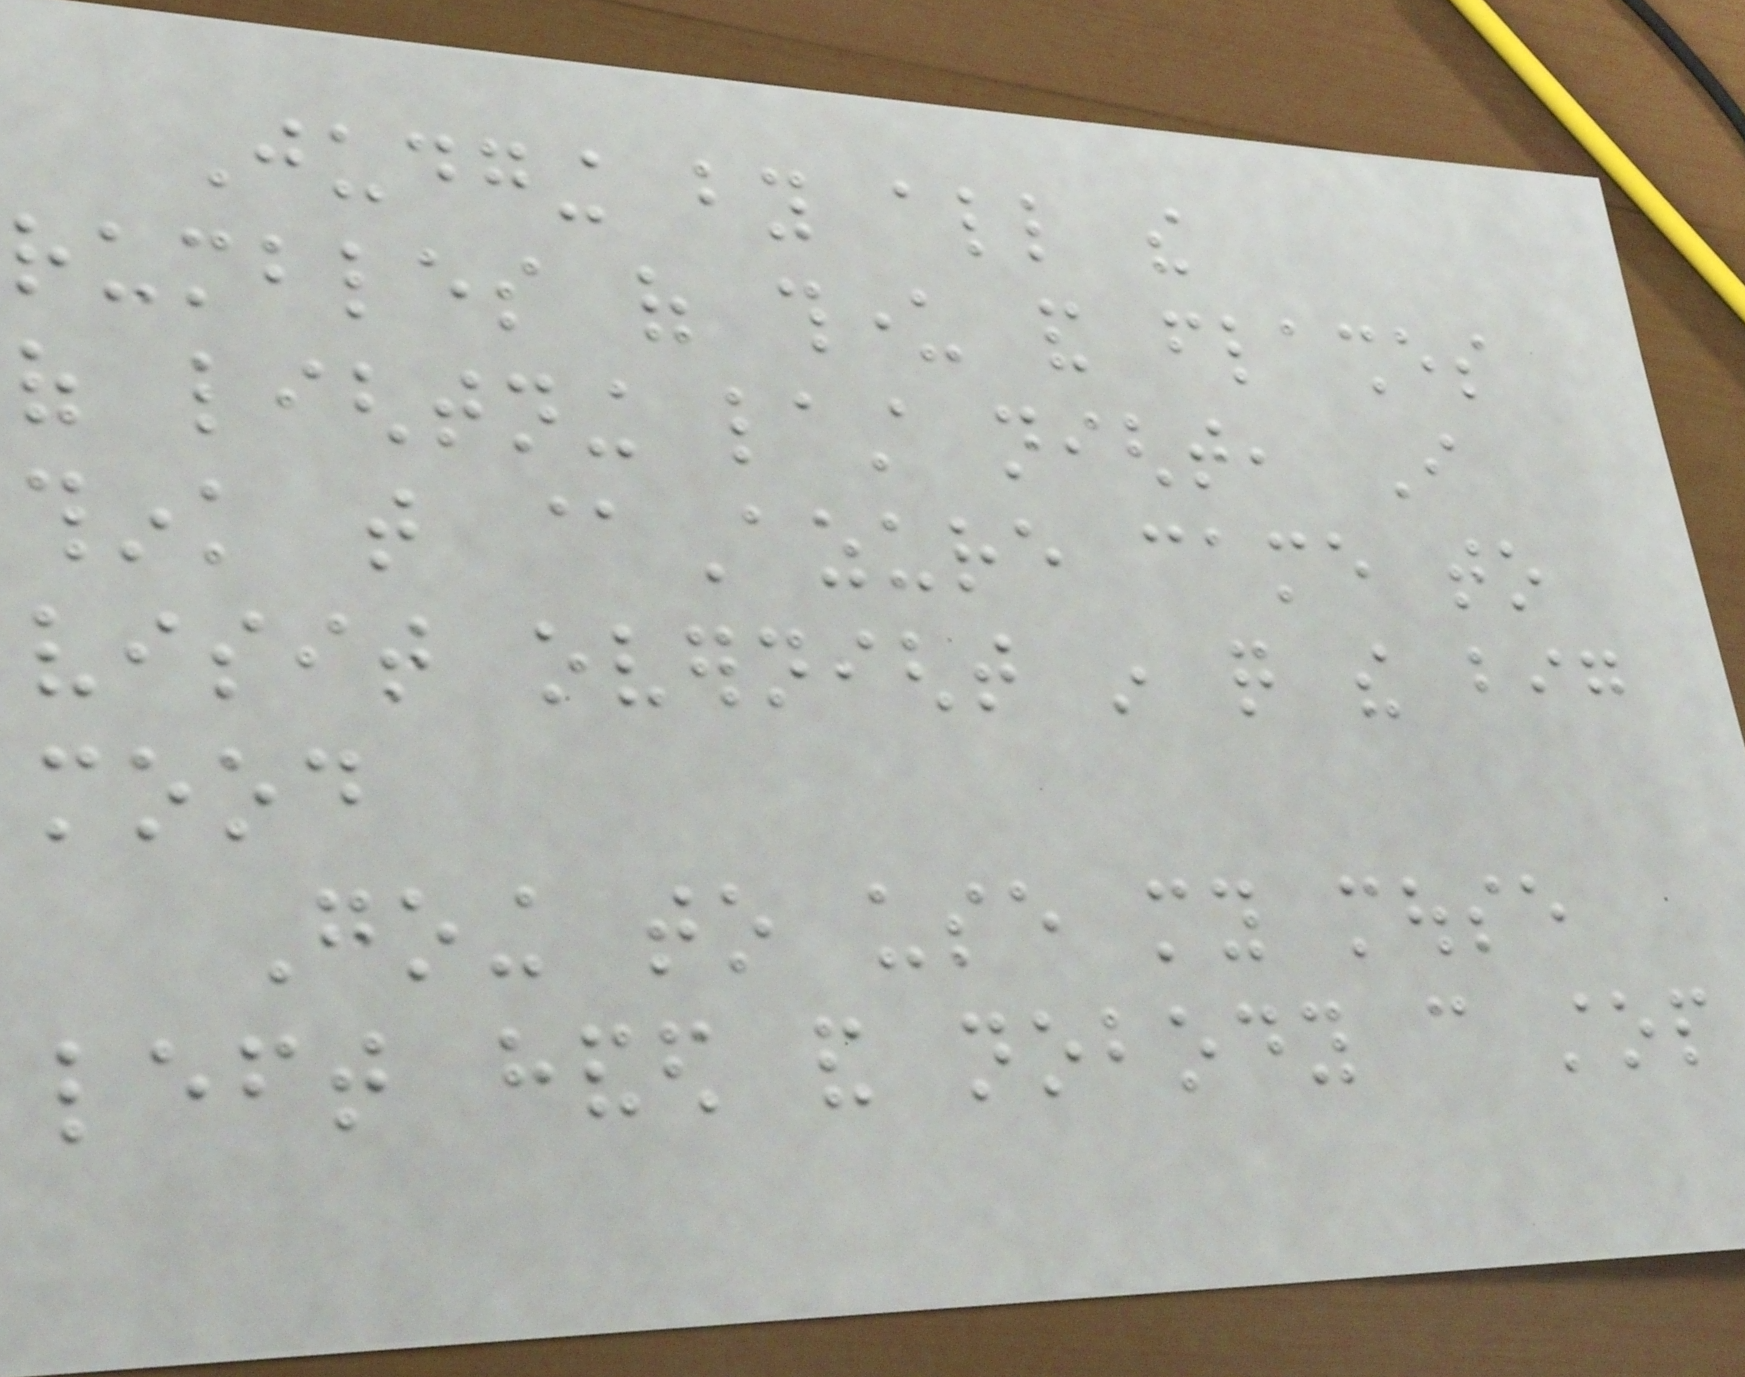Judging by all the
rumbles of thunder and flashes
of lightning last night, I
think that @Azure came to
visit overnight in quite the big
mood
Going to use my mouse
left handed and nobody can stop
